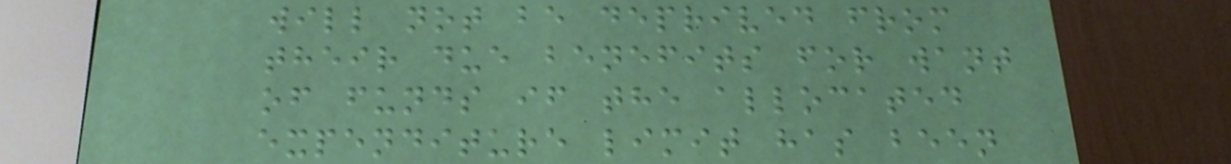will not be deprived from
their due benefits for want
of funds if the allocated
expenditure limit has been
